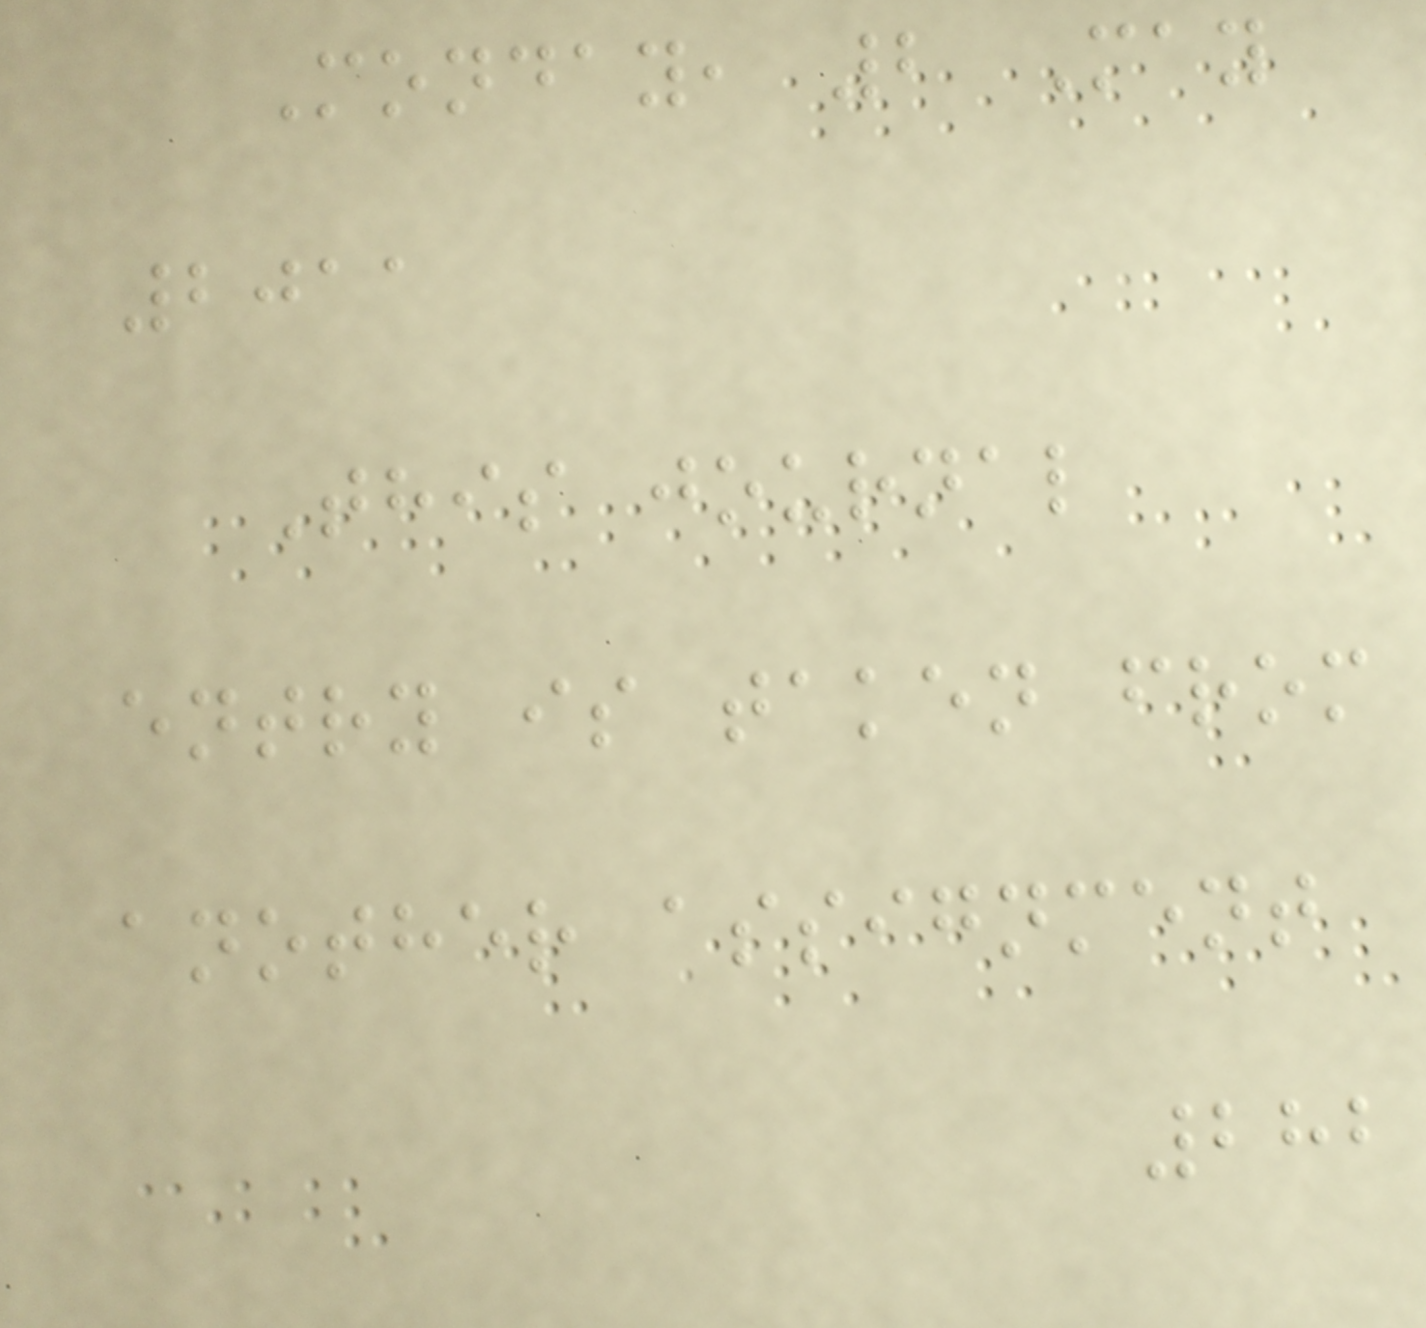Monday, 2 May
2011
This journal
entry is taken from
another assignment
282
